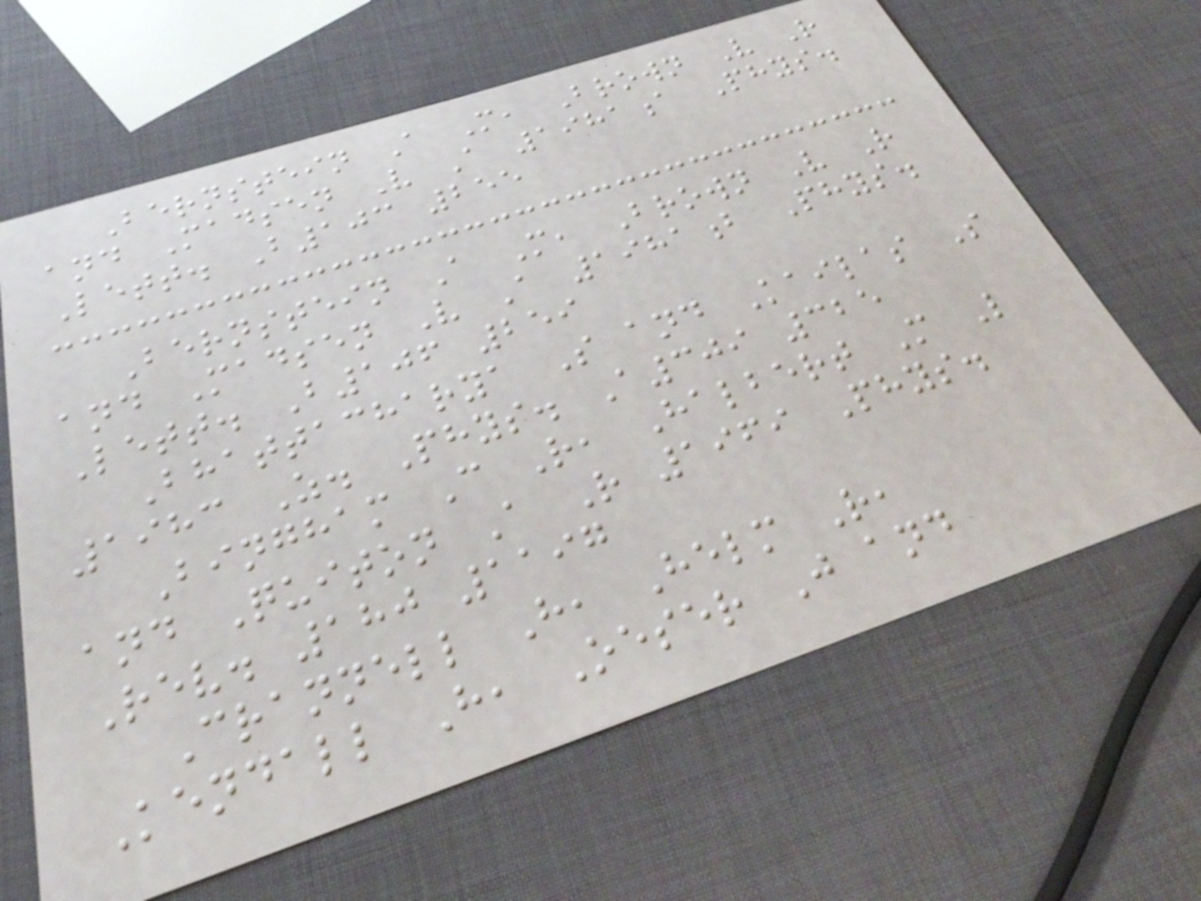Bernstein A M, Brown V R
and Madsen V A 1981a Phys.
Lett. B103 255
Bernstein A M, Brown V R
and Madsen V A 1981b Phys.
Lett. B106 259
Bhattacharya S and Kailas S
1983 Z. Phys. A309 325
Bingham C R, Halbert M L
and Quiton A R 1969 Phys.
Rev. 180 1197
Crannell H, Helm R,
Kendall H, Oeser J and
